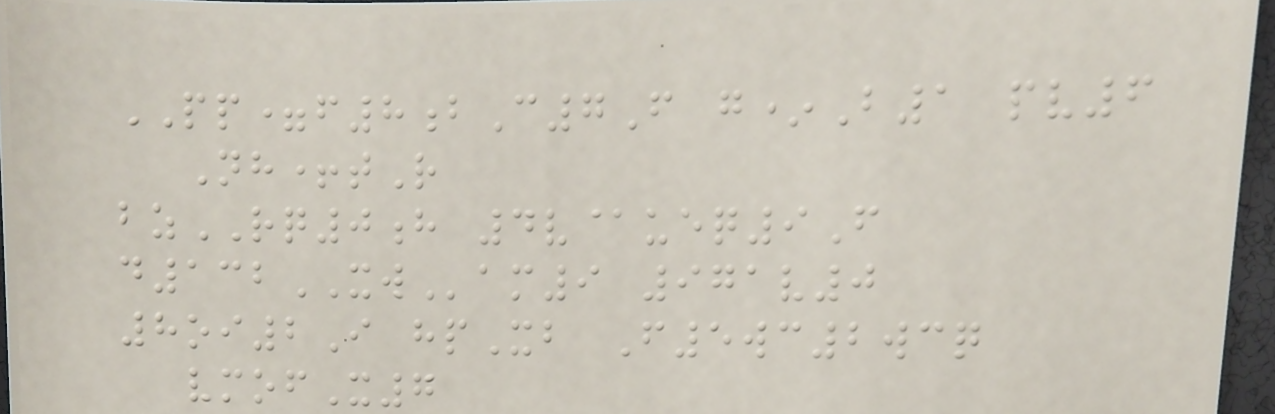PP=f8bC7F g*B1 pv6
Nh+tR
bzRQ0h 4v@ueq9F
d132XWam9 971v0
8oi2I hpXb F5wc2wcq
vmofX7
